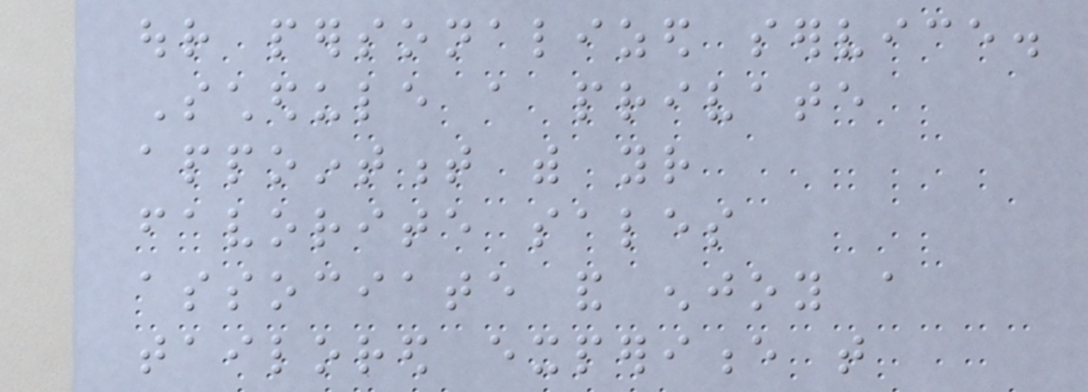our personalized service.
Schedule a private
appointment with your
favorite sales
associate and enjoy a
tailored experience that
